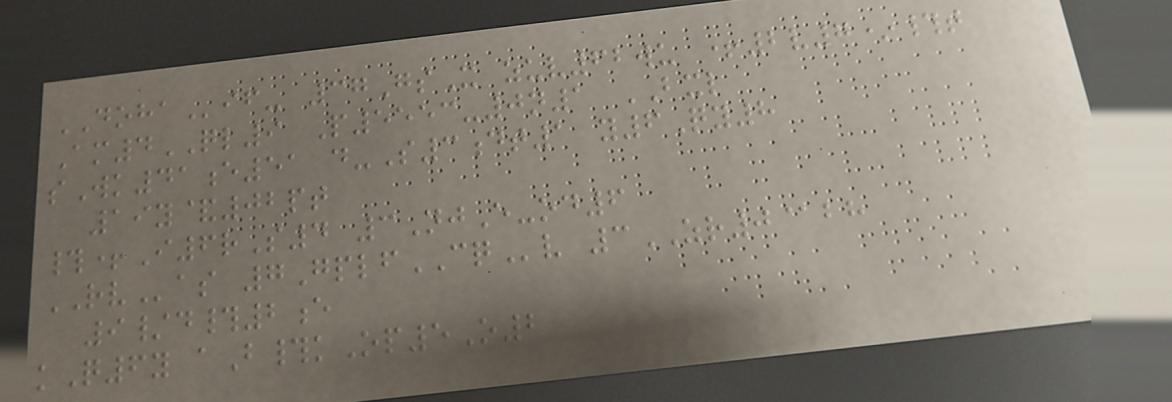DOHAif- 37GsX zuv62wu +2v7*#t
Am4QL9 P5553-0n1 BXL
sWk41e51 d-S3dt1 y6Qy8
19y&02pt
#+I6rS4 3NjE-od6
RVas 7GplfCQv 3ZR0@bh
9/d#2e
kQ6y aB#kOp5O2
